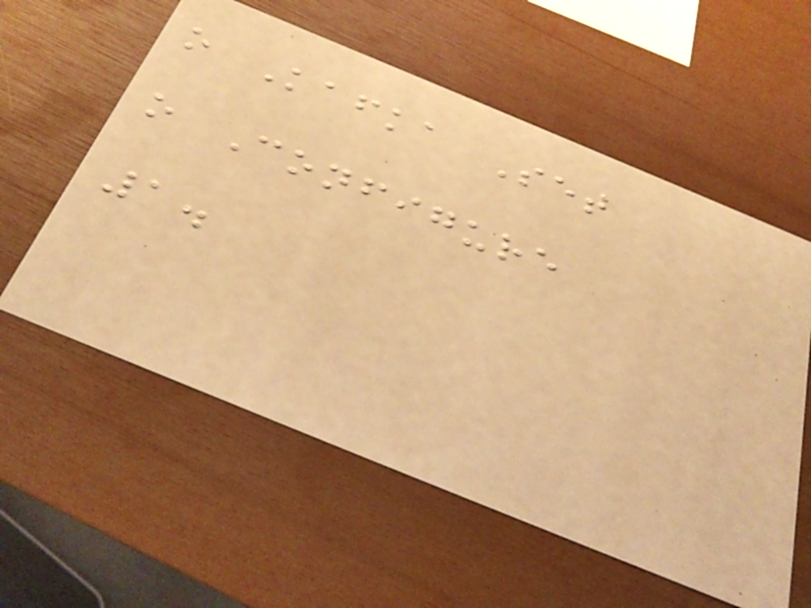o Kafka Set
o Configure
1.
